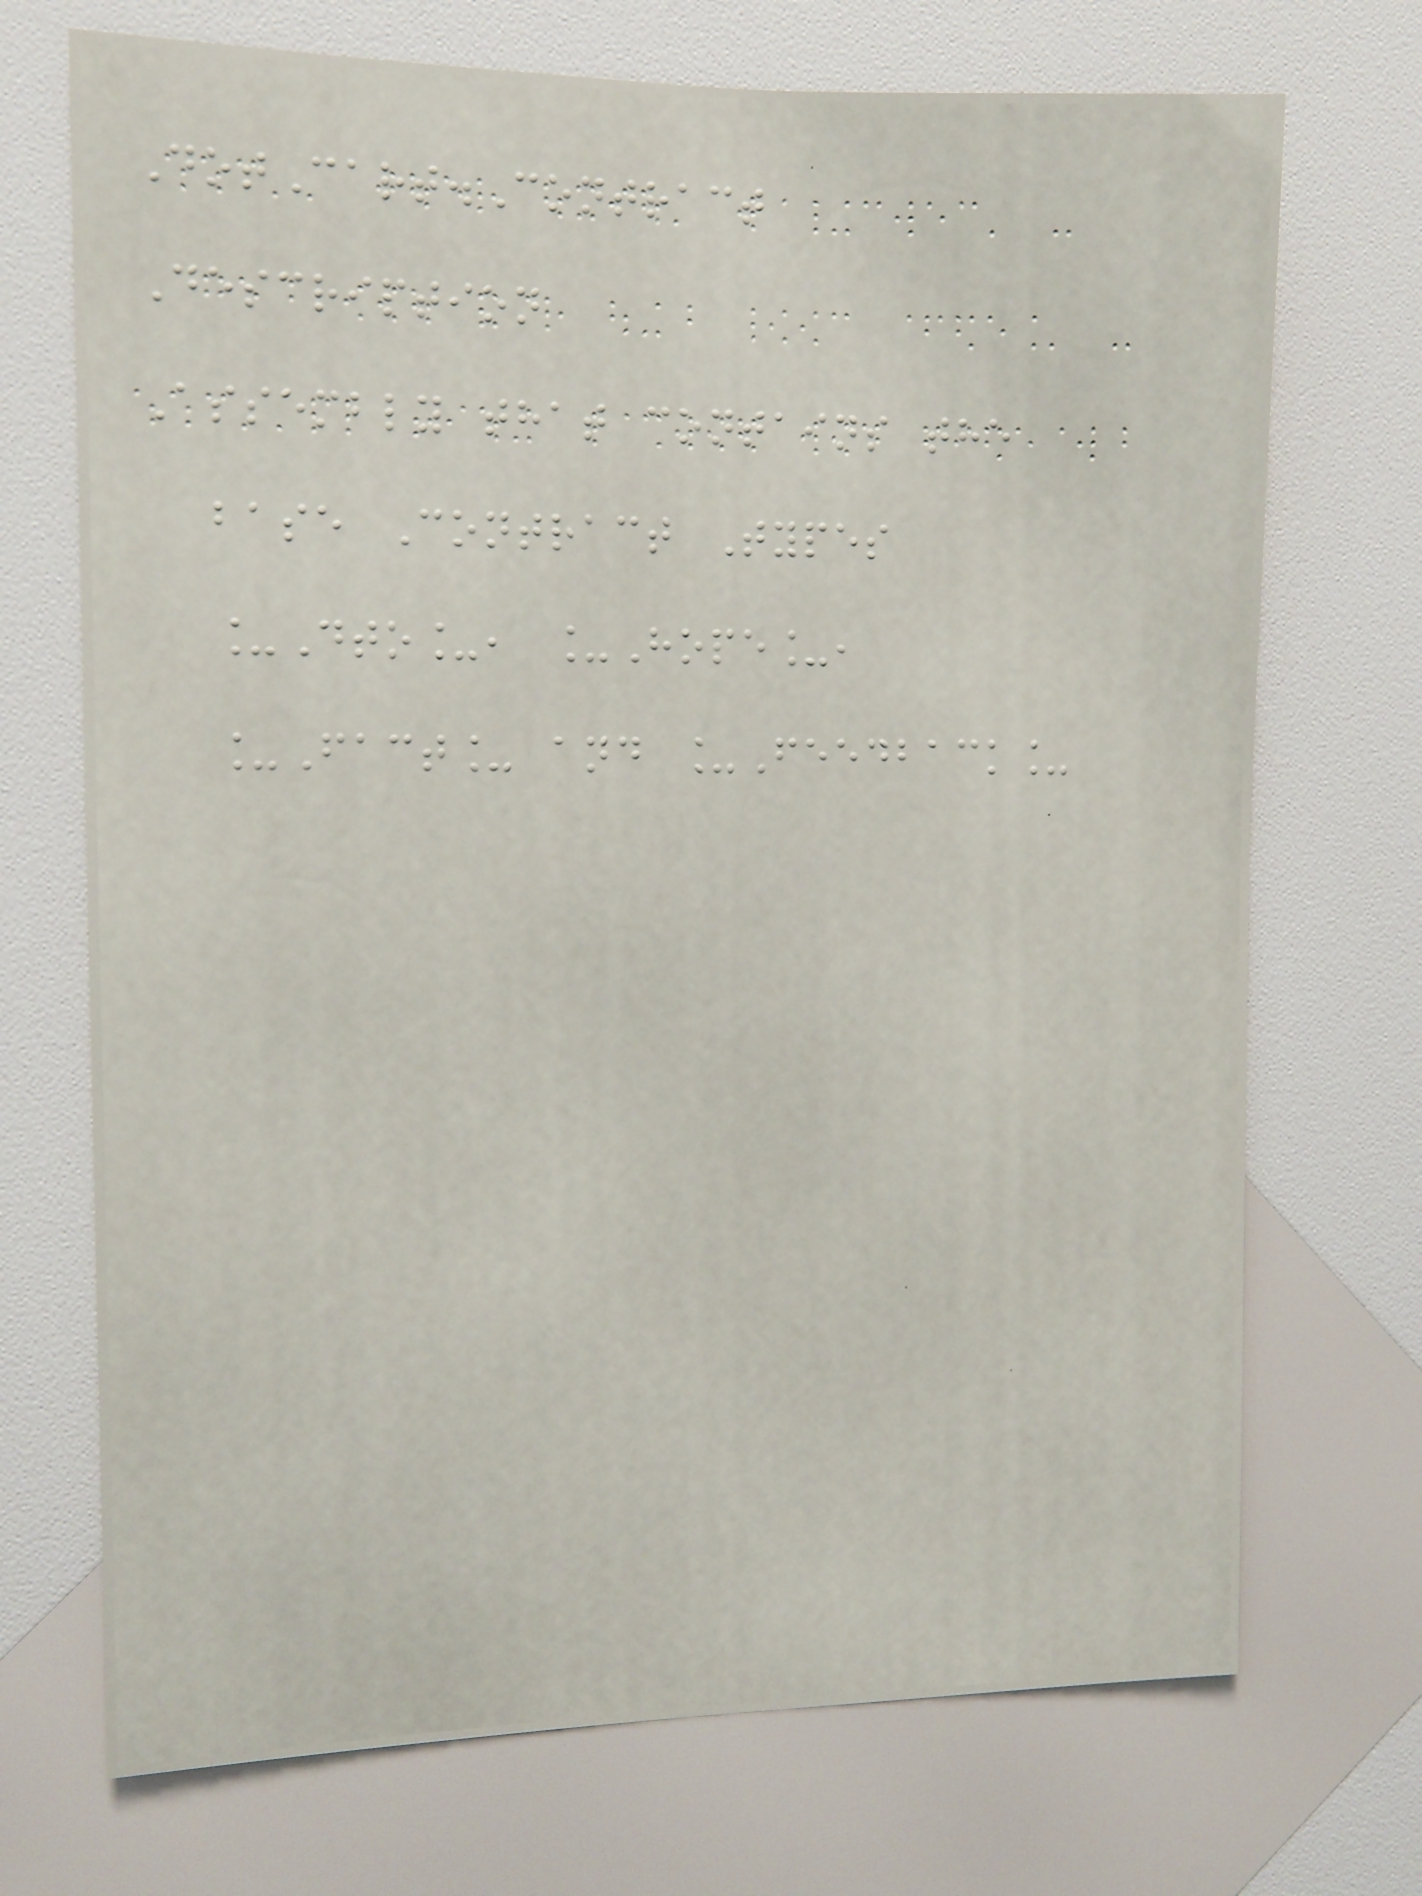DotCart.Contract
Description
Assembly that contains the
base Contract Types
_Dto_, _Hope_,
_Fact_ and _Feedback_
